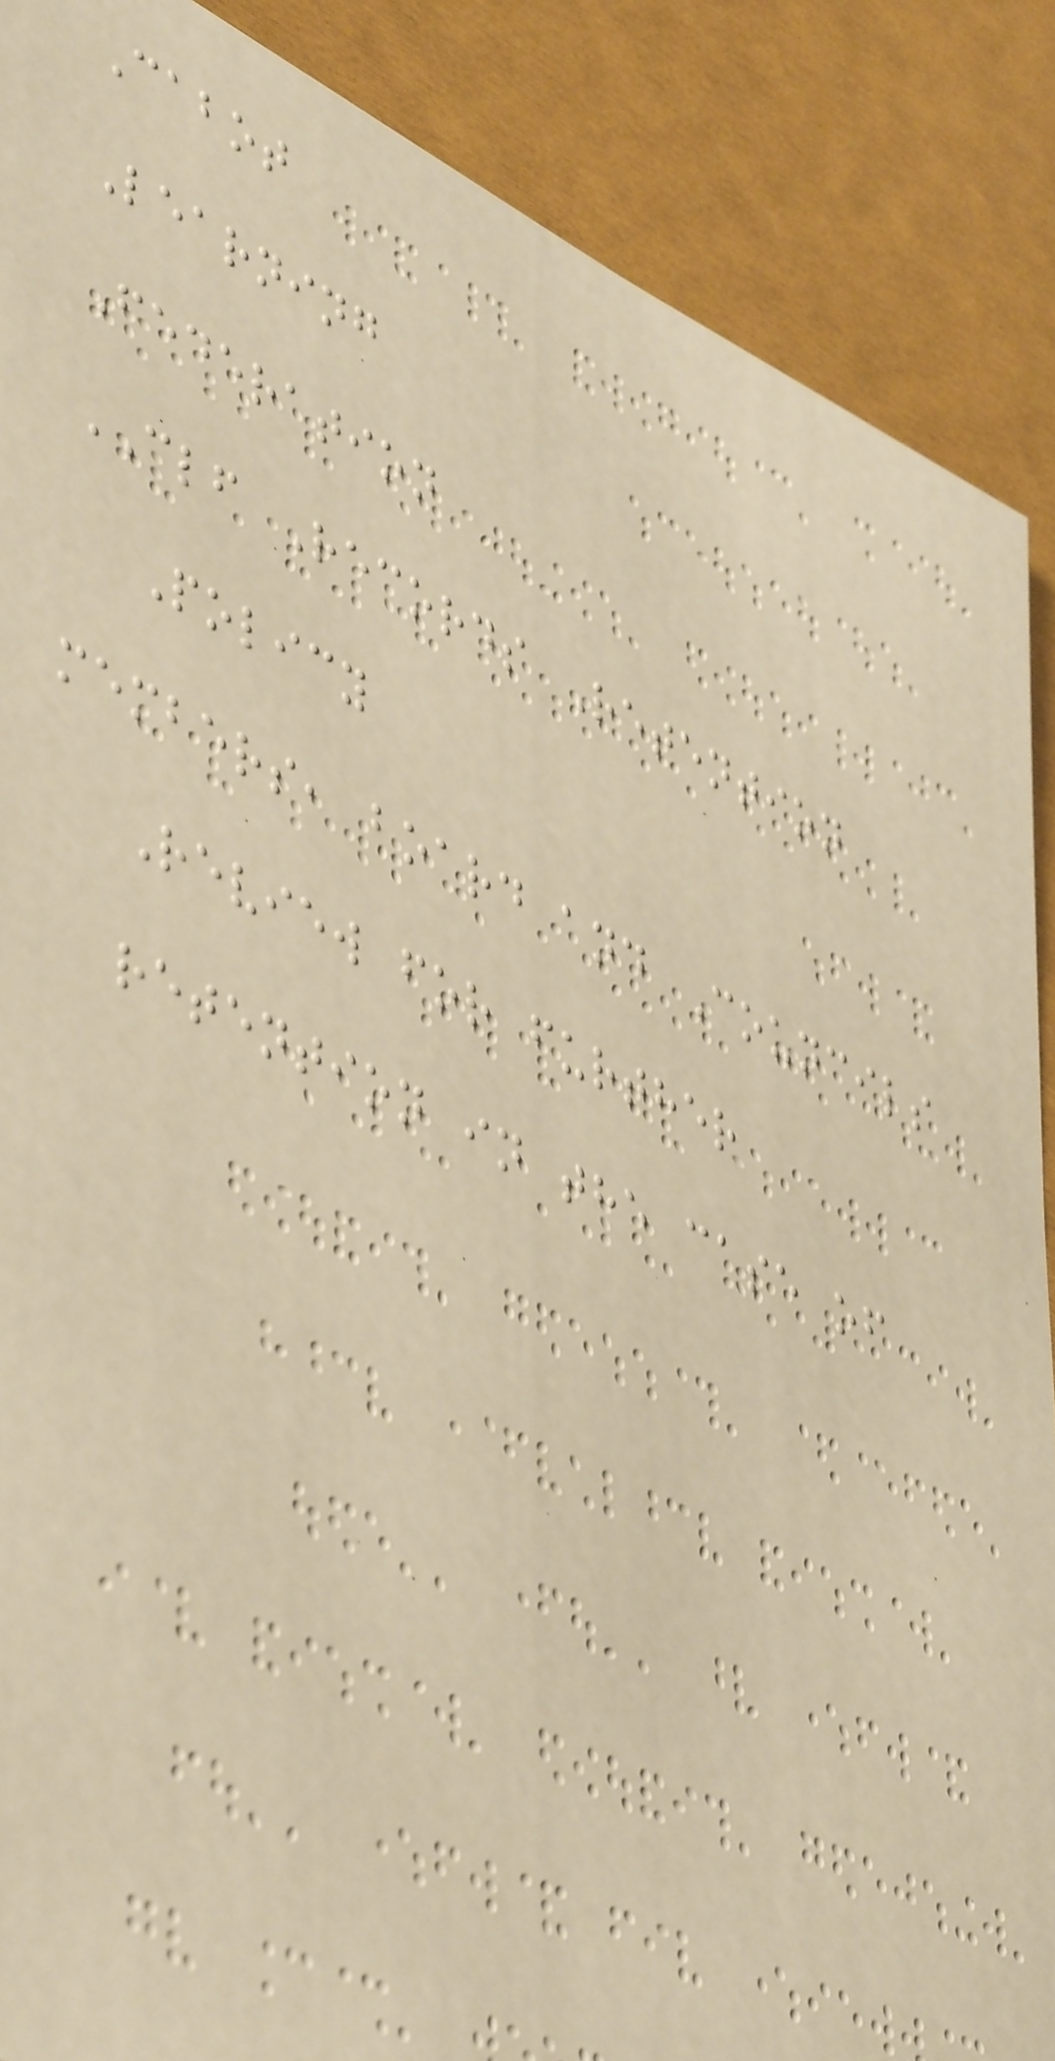Cabot
Learning
Federation
CLF Records Retention
Policy
members, board and Councils
Review for further
retention in the case of
